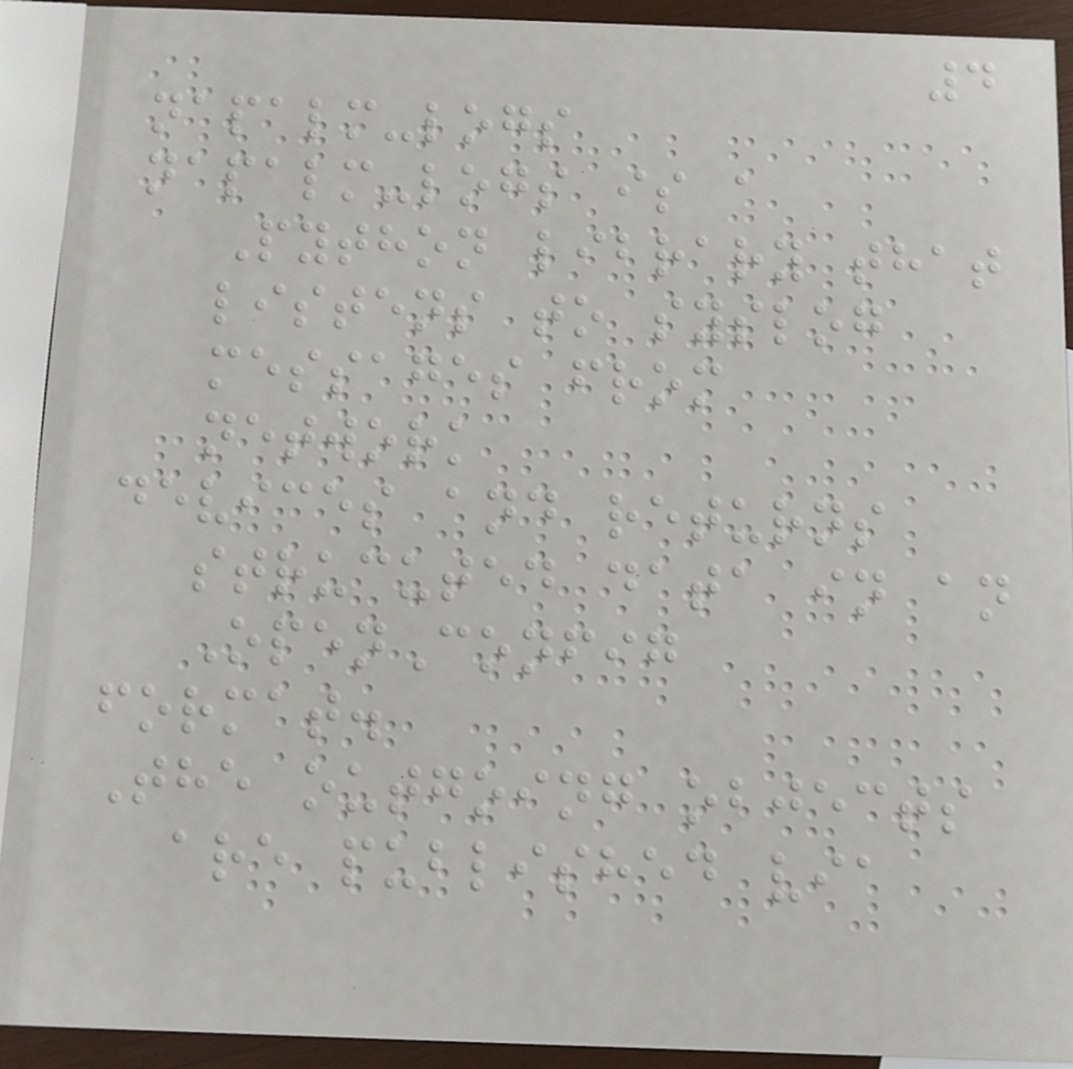4
napalm-logs
napalm-logs is a
Python library that
listens to syslog
messages from
network
devices and returns
strucuted data in an
OpenConfig
format.
The outgoing objects
are published via
